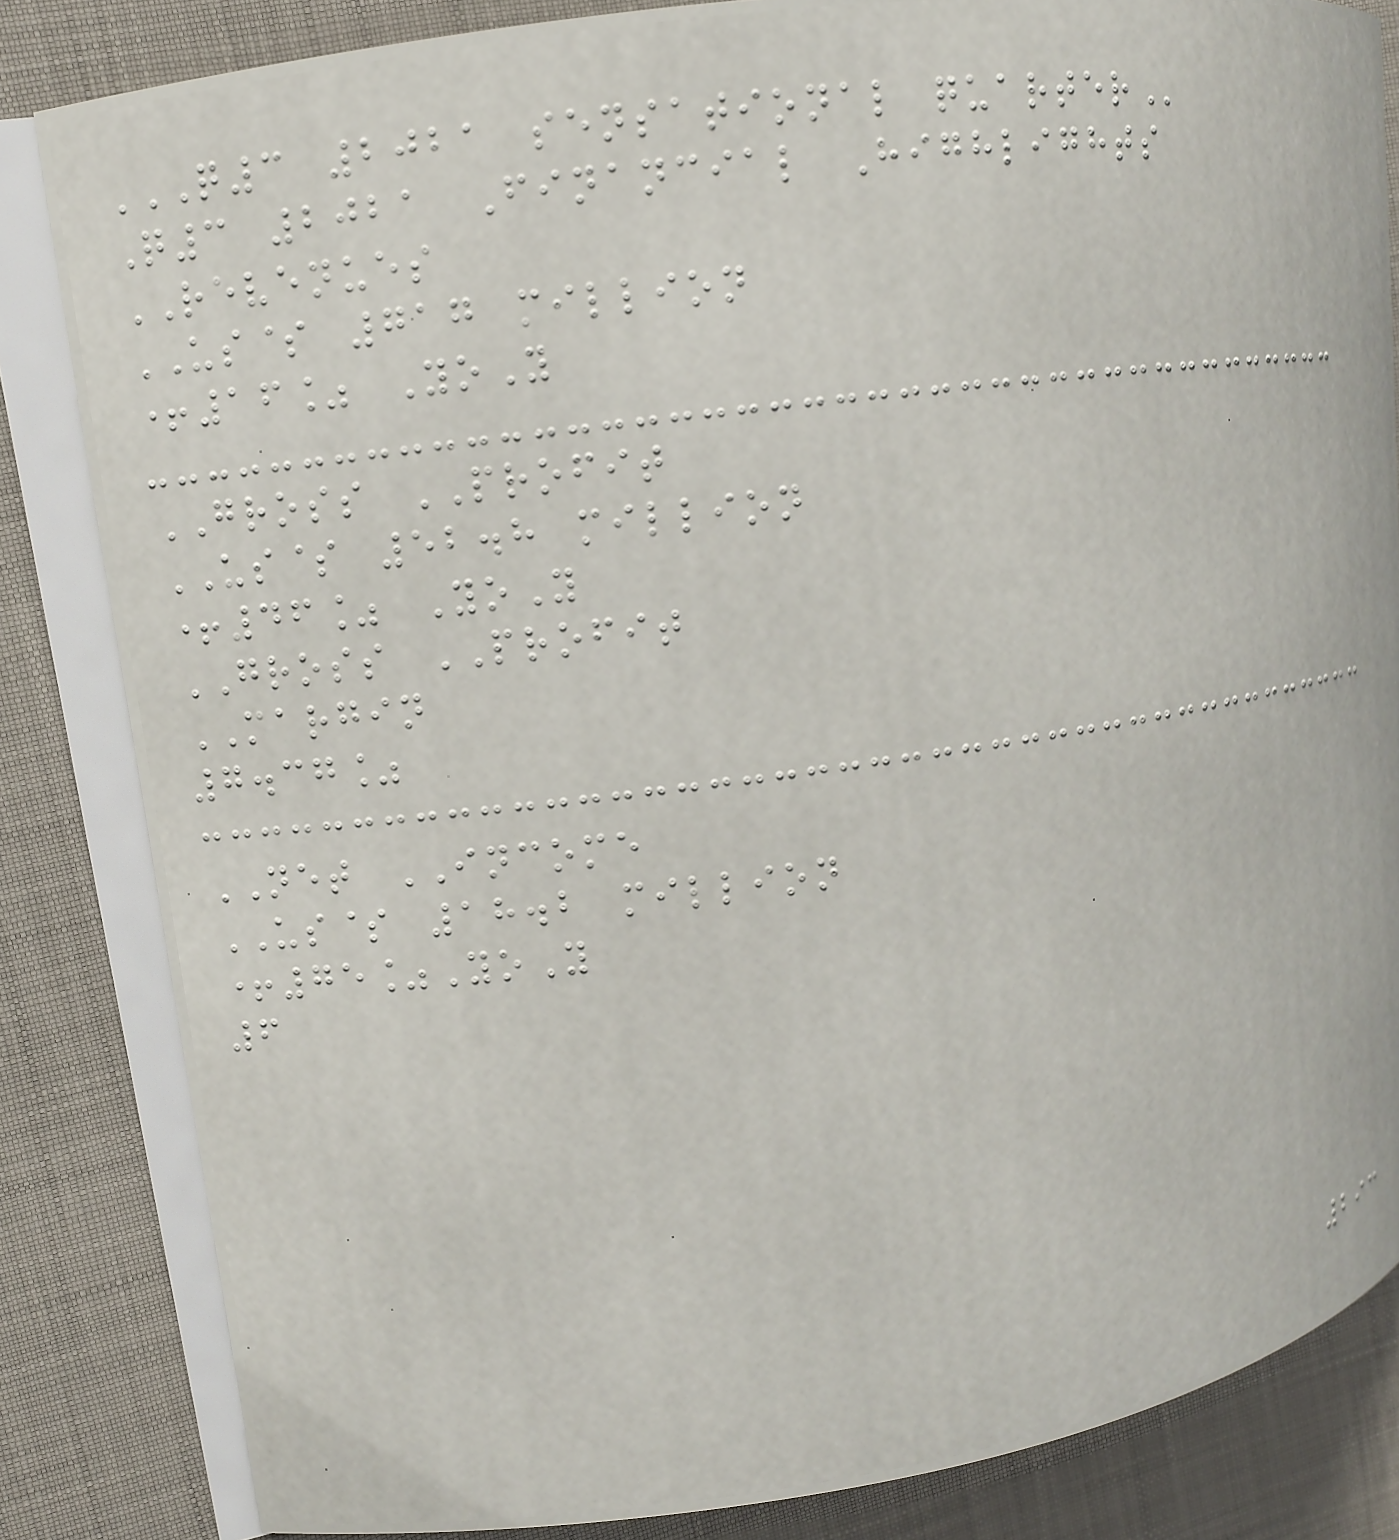Q3 2021 SENSATIONAL QUARTER
Q3 2021 Financial Highlights
REVENUES
US$ 717 million
+16% YoY
GROSS PROFIT
US$ 52.8 million
+46% YoY
GROSS PROFIT
MARGIN
7.37%
NET INCOME
US$ 18.2 million
+75%YoY
6
293
